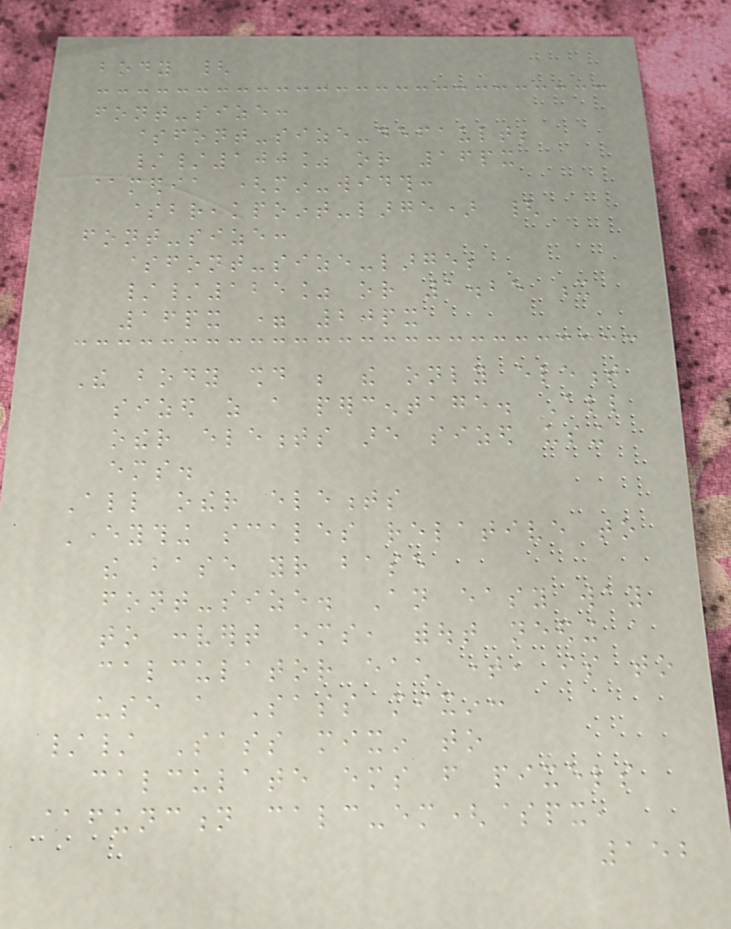body {
font-size:
$font-size-default;
//100% or 16px
@media (min-width:
$breakpoint-large) {
font-size:
$font-size-large;
//125% or 1.25 x
16px = 20px
The body should be the only element
sized as a percentage. All
other elements are sized using
ems.
All other elements
Everything scales relative to
the base your base
font-size. An easy way
to convert ems, without needing a
calculator each time, is to
use a Sass mixin:
// Sass mixin to
calculate ems from pixels
@function calc-em($px,
152
